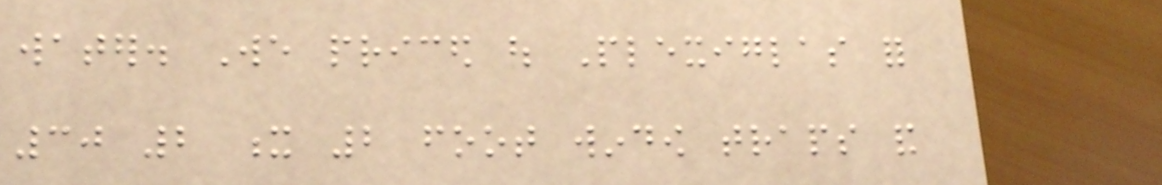water. We priced out Plexiglas for
30 2 x 2 foot window traps and
